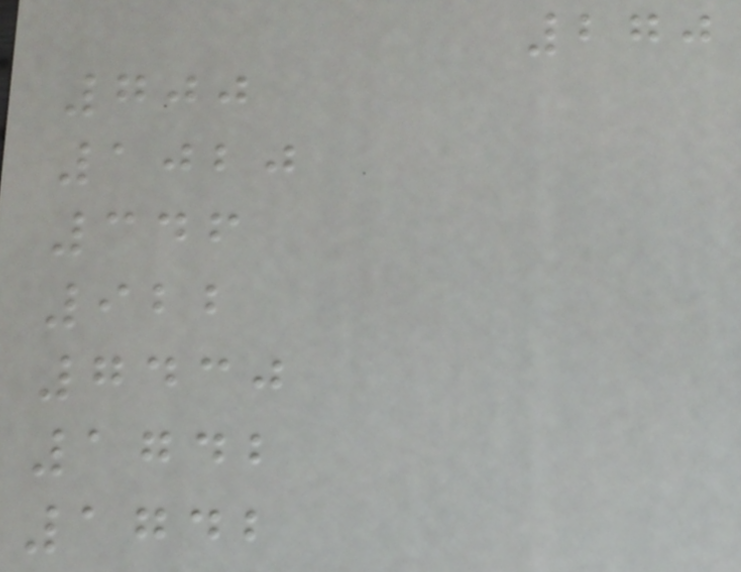270
700
1020
346
922
7430
1742
1742
